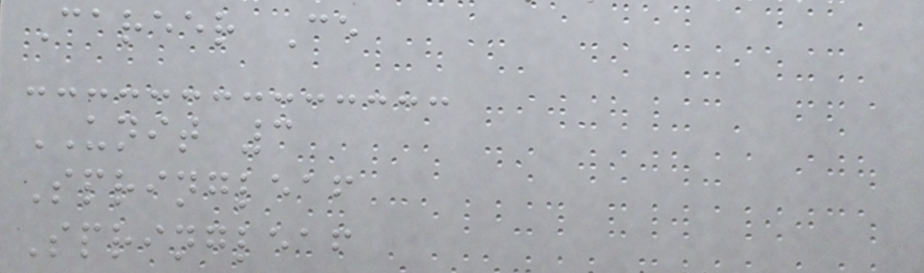Career Ce
UNIT 3
Springleaf
Springleaf
